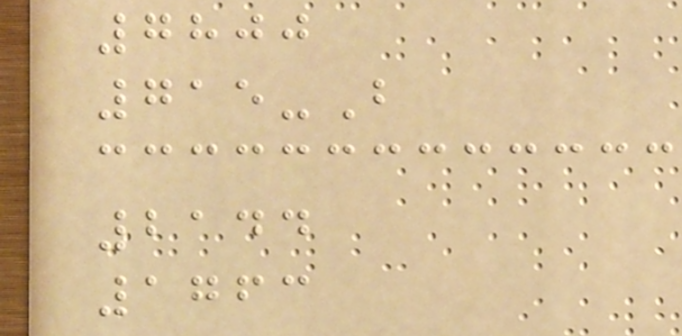7800
715-B
2144
1763
